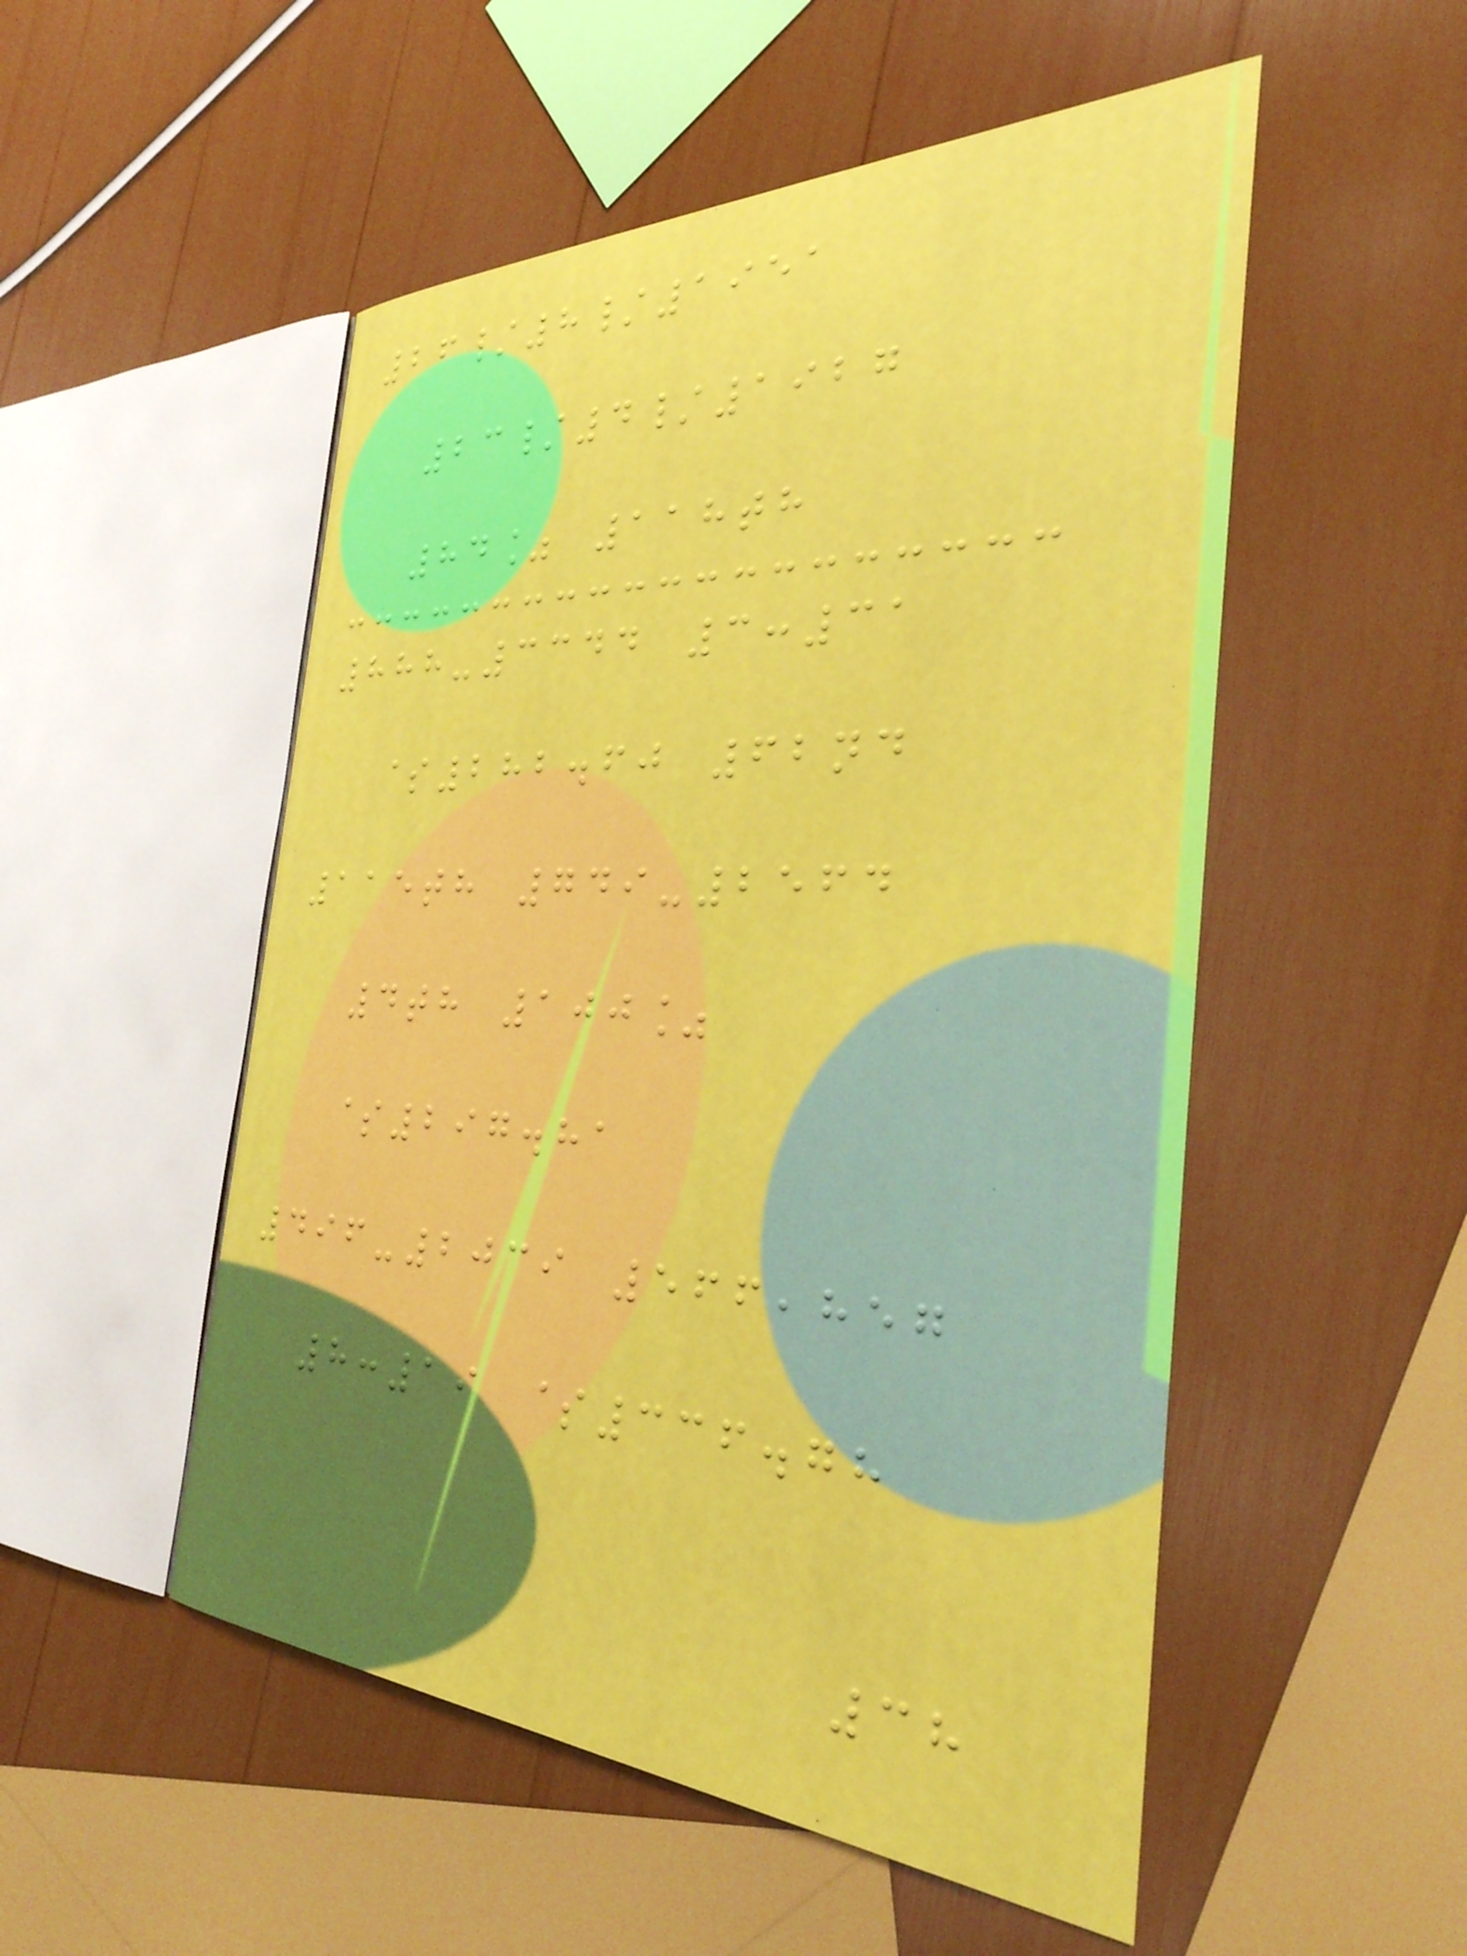26/8/1951
23/4/1927
84% 118th
888-3344 3:31
$282.60 62nd
115th 749-2564
4th 100%
$297.81
496-2039 566,857
8:19 $336.78
38
